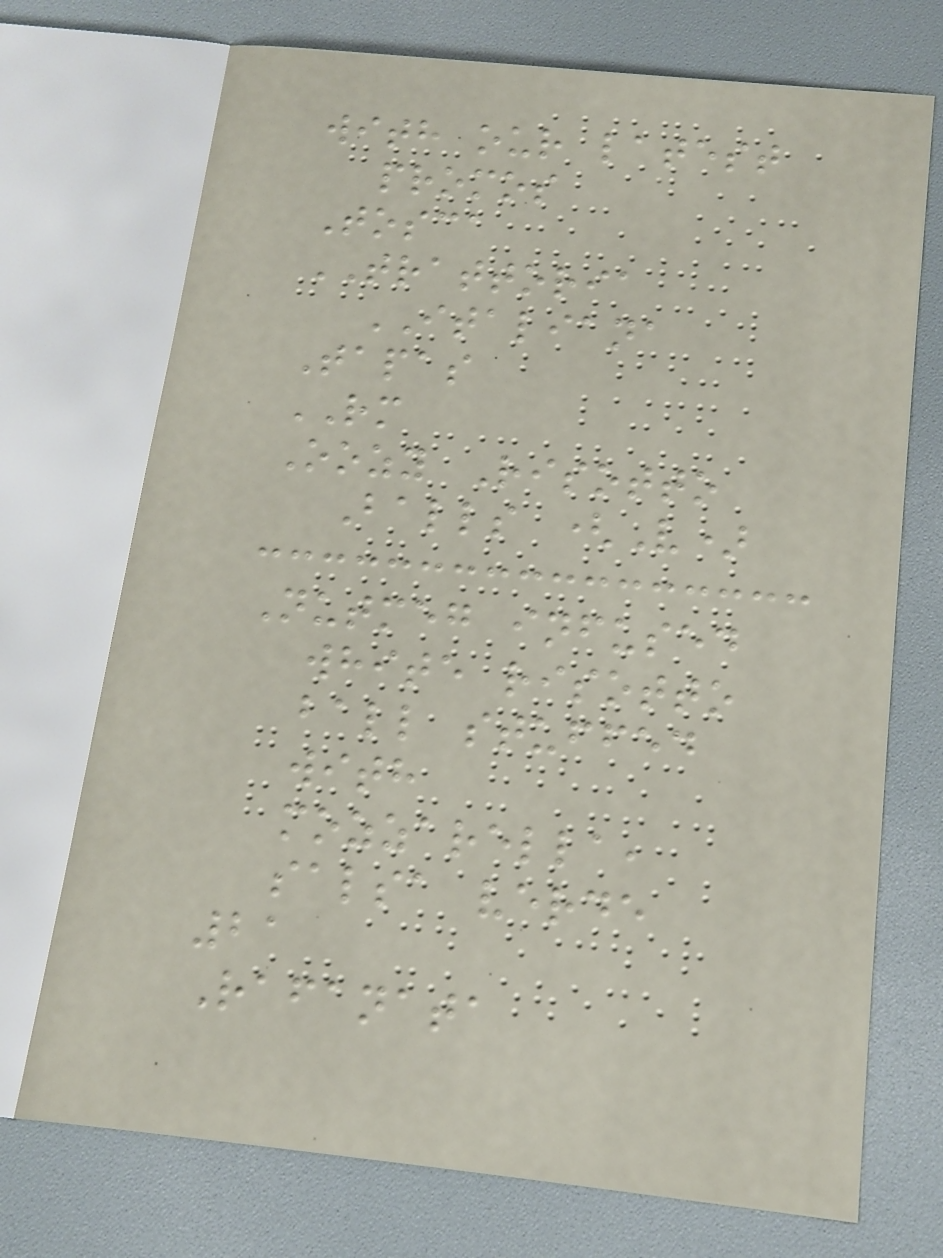with our latest
promos
Tosca
TRATTORIA
ITALIANA
Tapas
RM
Oozy Risotto
Balls (V)
Nutmeg infused
white risotto
ball stuffed
with
mozzarella,
salsa verde
21
Rafanata
